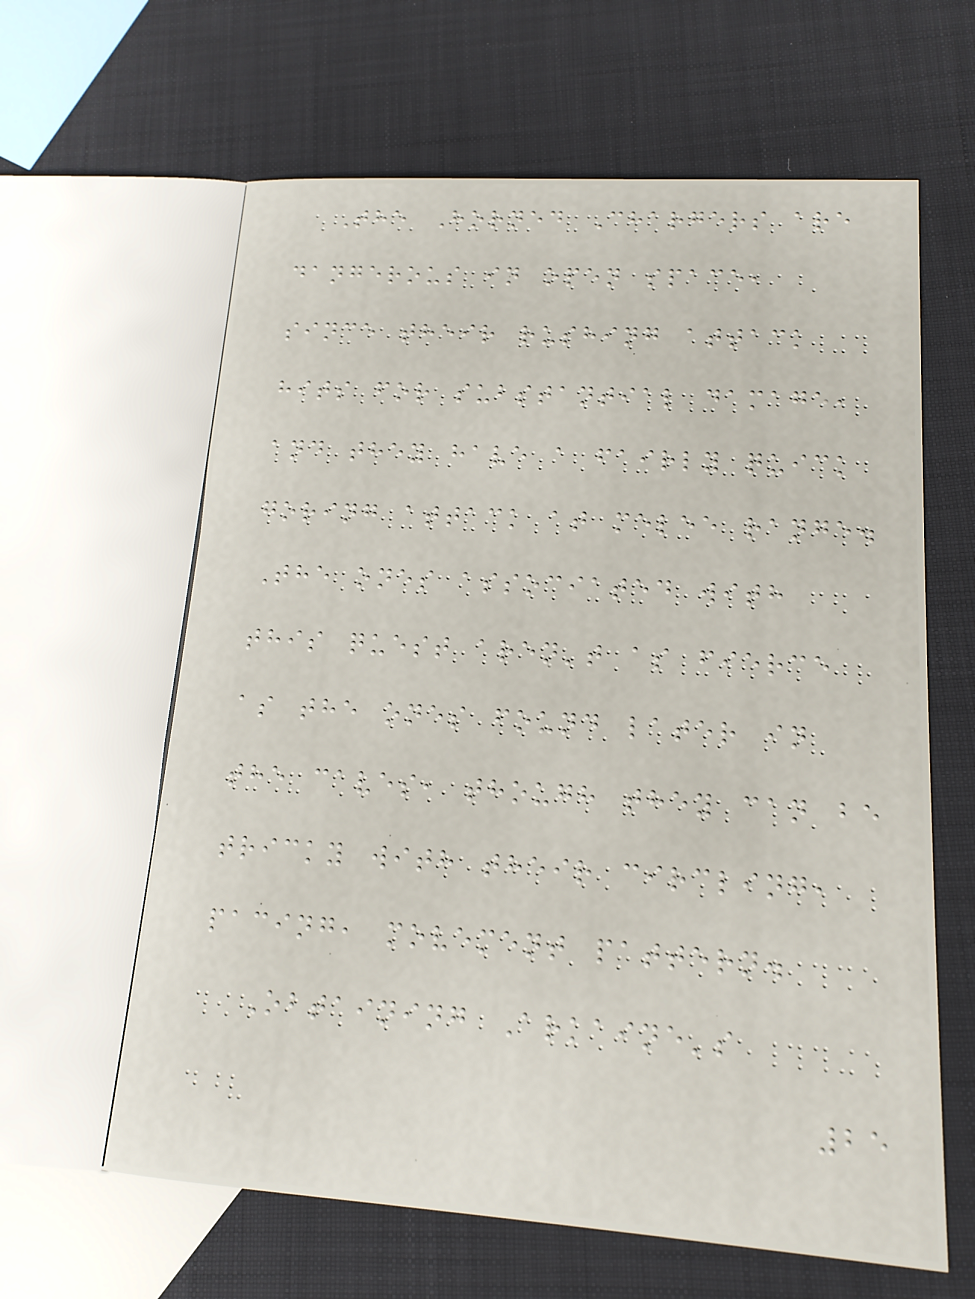The Horned Chargers are
dangerous in open space,
since their rushing attack
hits for substantial damage,
and they have a fairly quick
goring attack at melee range.
The ones associated with
this quest aren't as fierce
as the ones found later in
the caves, though they can be
tricky with their circling,
pacing, movement pattern.
Obtaining Arkaine's
25
